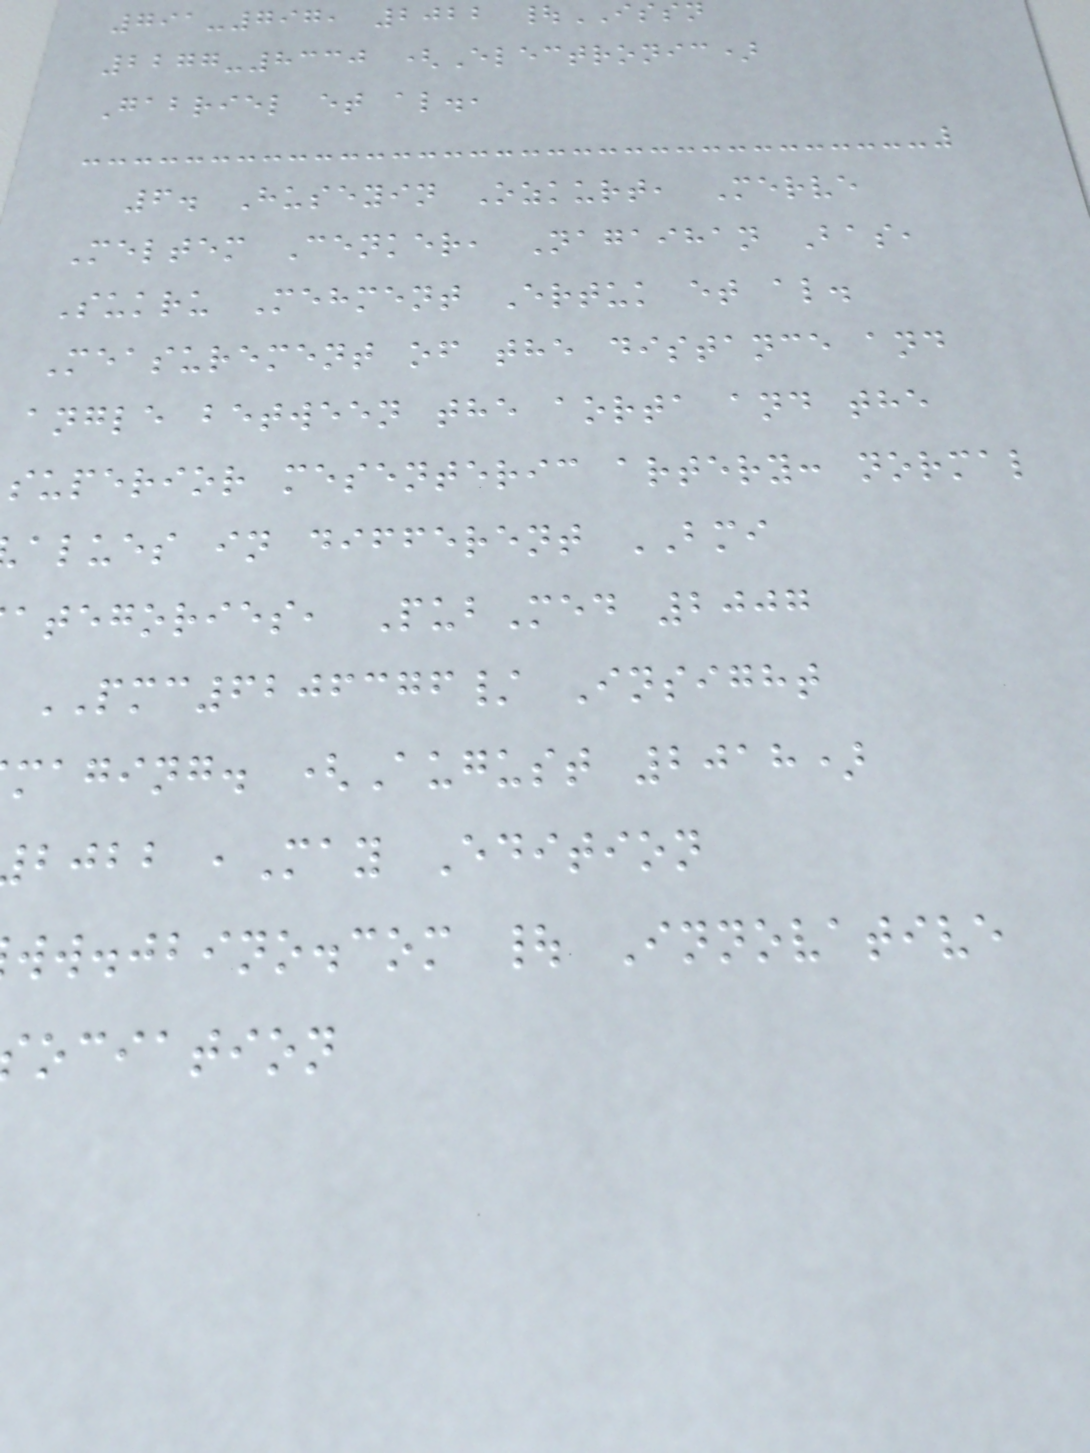791-797, 2022 |ISSN
2277-8330 (Electronic)
Gabriel et al.,
6. Huseyin Ozkurt, Merve
Meltem Cenker, Nagaihan Bas,
Sukru Mehment Ertuk et al.
Measurement of the distance and
angle between the aorta and the
superior mesenteric artery: normal
alues in different BMI
ategories, PubMed 2007
PMC6206376/ Insight
maging. (August 2018)
bjbb ,May Edition
ww.jbino.com | Innovative
ociation
